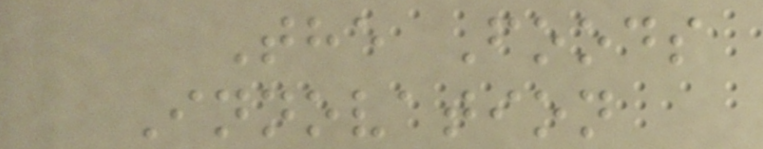The Foods
Innovation
